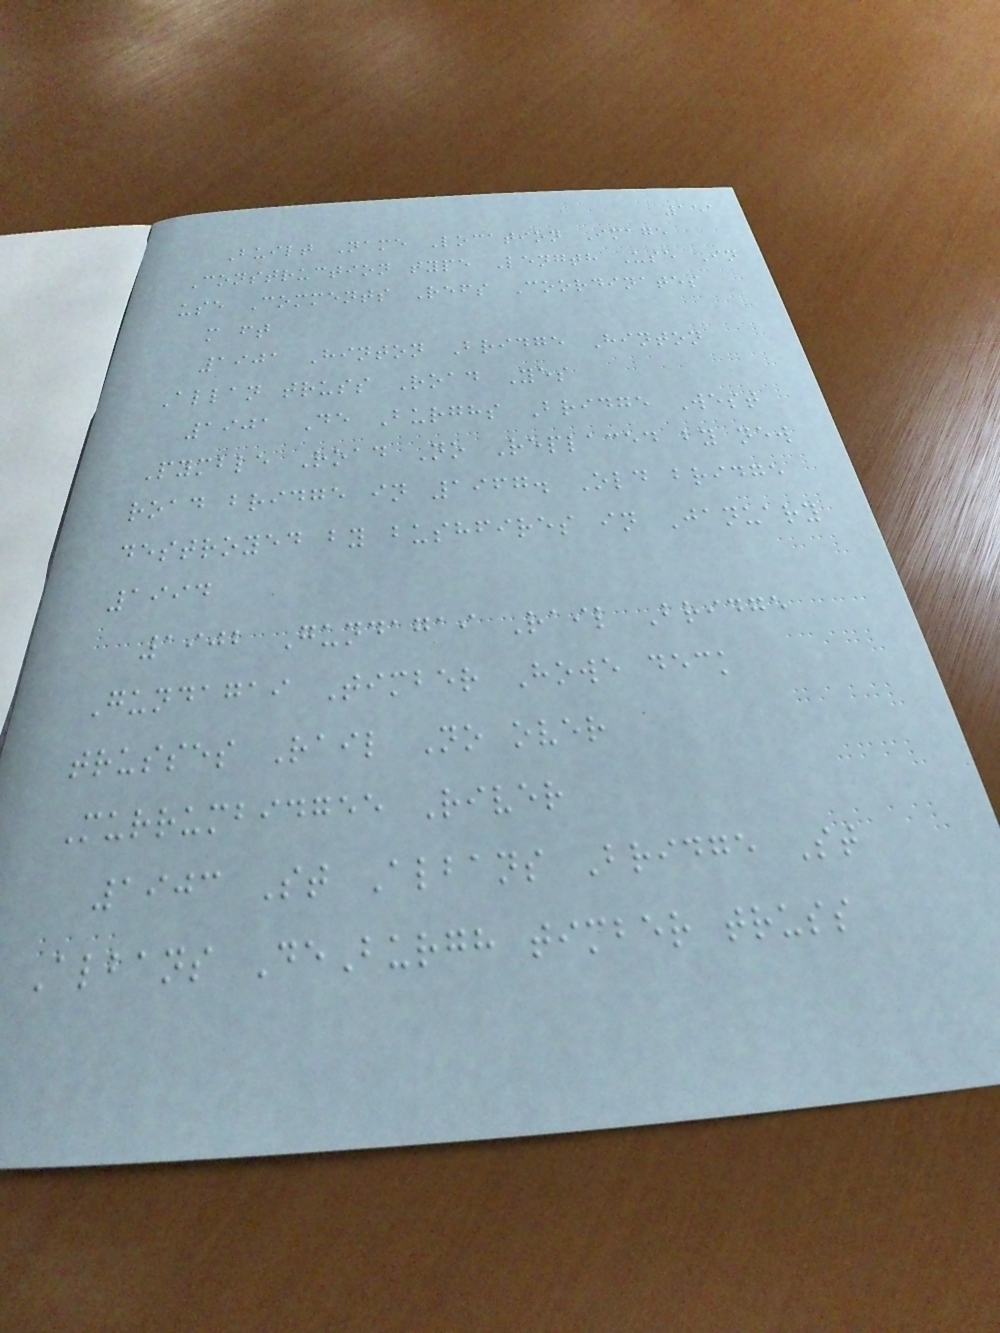151
Built Name Location Image
Construction type Length Use In
use Comments Refs Coordinates
m ft
1901 Hinton Bridge Hinton
Allan truss Road Yes
1901 De Burghs Bridge West
Pymble Road No Replaced by new
road bridge in 1967. Old bridge
destroyed by bushfires in January
1994
1902 Gundagai Rail Bridge
Gundagai Timber Howe deck
trusses Rail No over
Murrumbidgee River
1903 St Albans Bridge St
Albans DeBurgh timber truss
